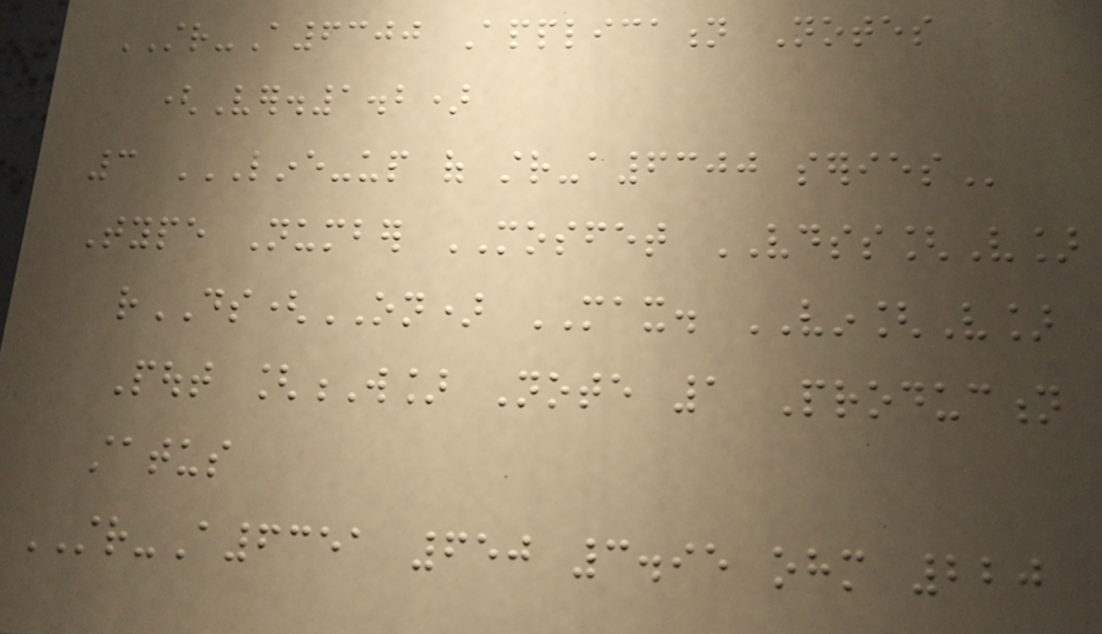STR-A6300 Application Notes
(Ver.1.2)
3 LINE-UP OF STR-A6300 SERIES
Type Number MOSFET VDSS[V]
rDS(ON) MAX. VIN[V]
Pout [W] Note 1 Production
status
STR-A6351 650 3.95 ohm 220
